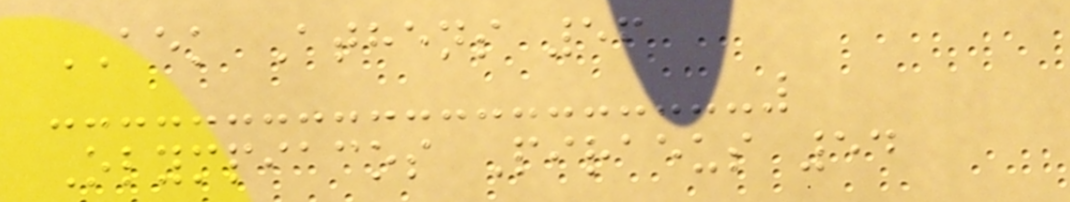AEK Athens 56
Olympiacos Piraeus 54
